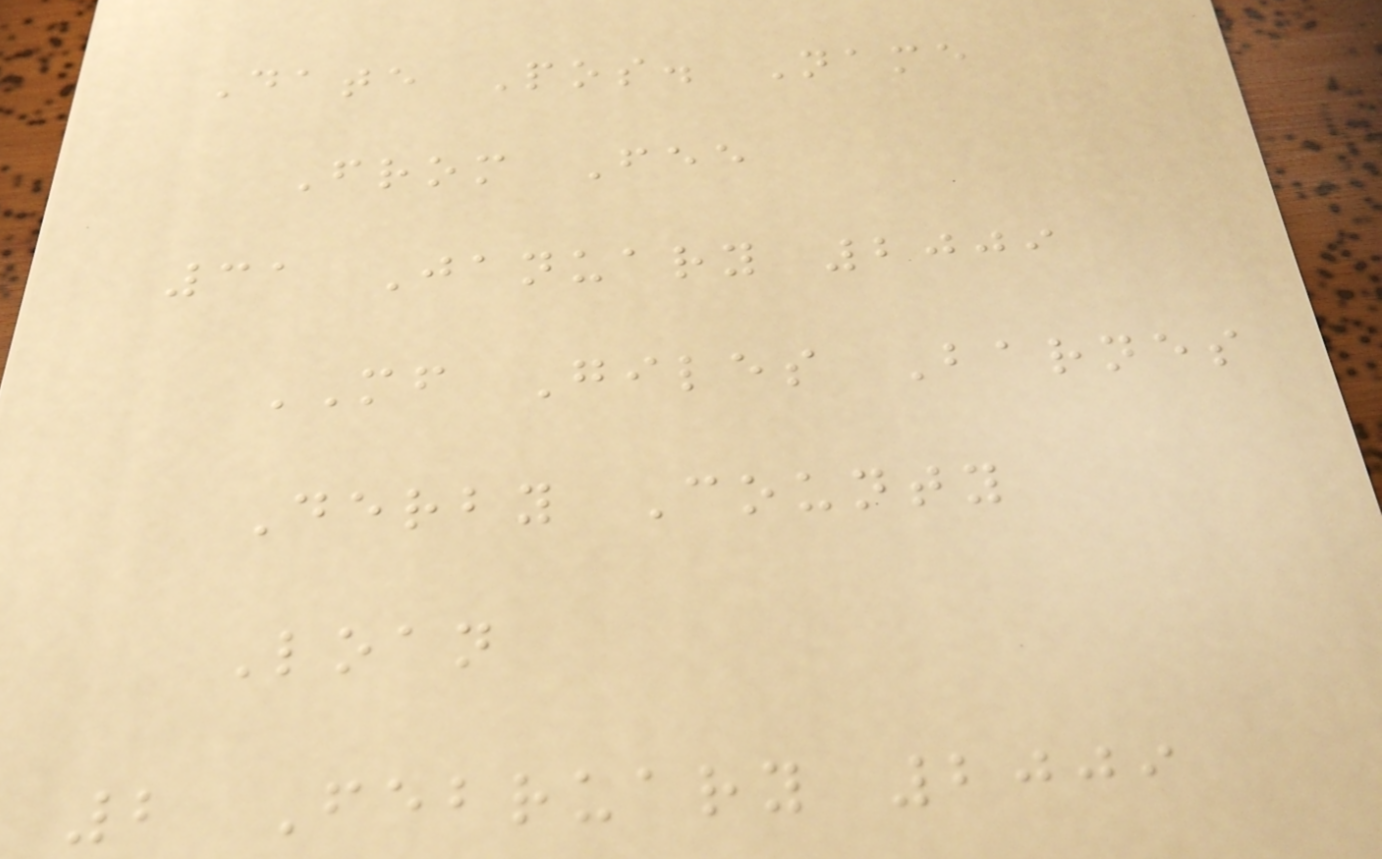Date Pos. Name
From Fee
31 January 2009
MF Giles Barnes
Derby County
Loan
2 February 2009
